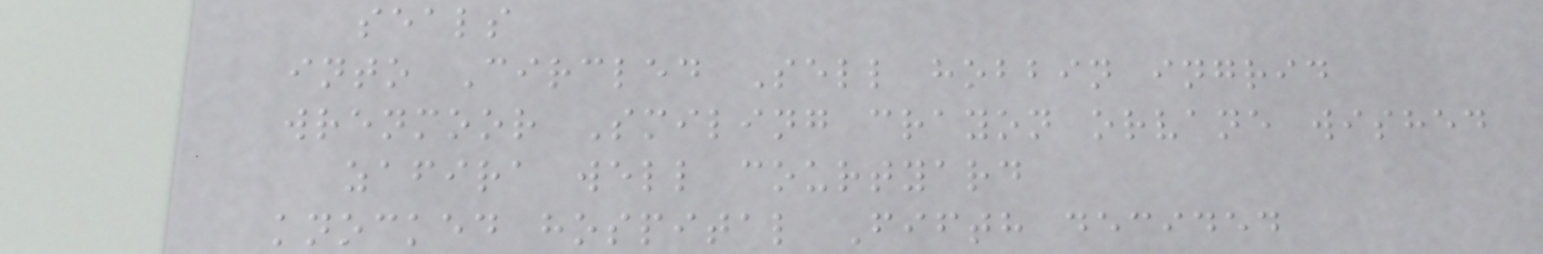seals
into Circled Sell hobbin ingrid
wrenmoor Smiling crayon orvane wished
zafira well courtyard
knocked hospital Fifth decided
